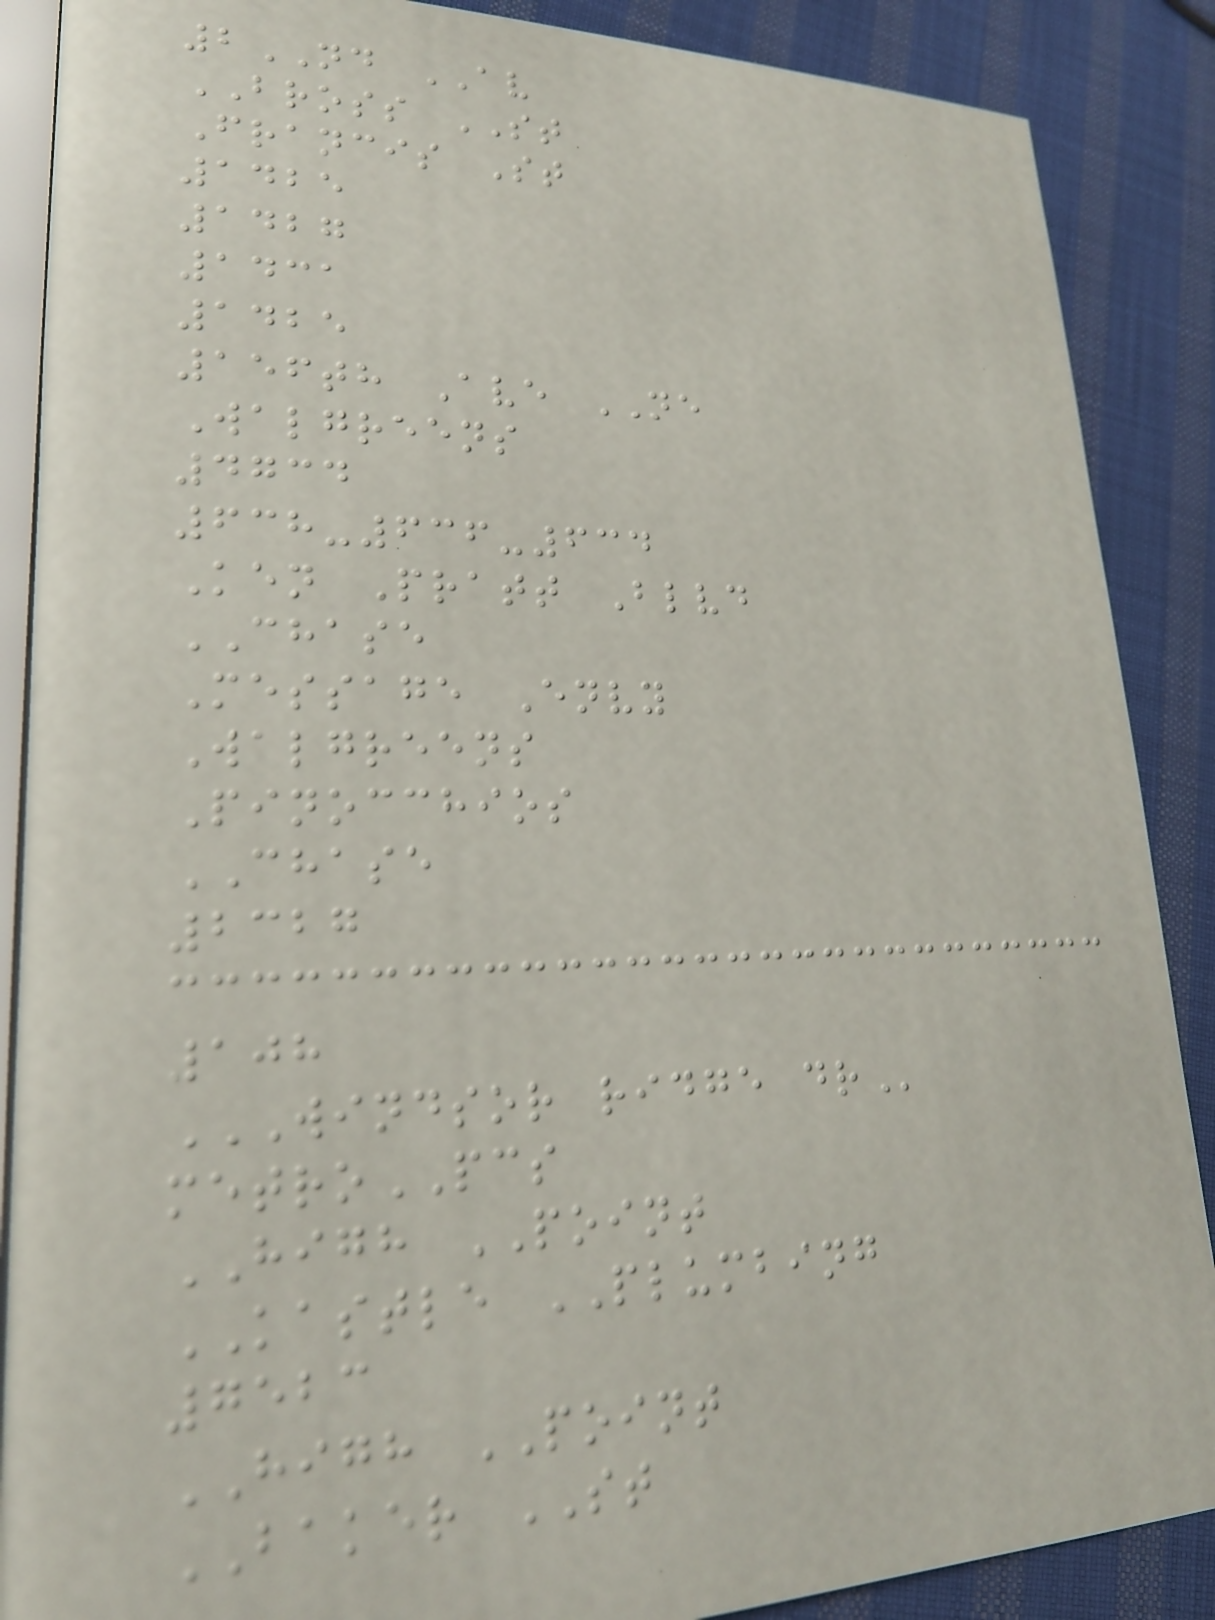2ND AV
BROSS ST
Francis St
1425
1427
1431
1425
156th Ave NE
Walgreens
4734
638-636-634
Ken Pratt Blvd
CHASE
Message Envy
Walgreens
Pinocchios
CHASE
2327
108
WINDSOR RIDGE DR
metroPCS
HIGH POINT
KASTLE PLUMBING
7523
HIGH POINT
BAKER ST
